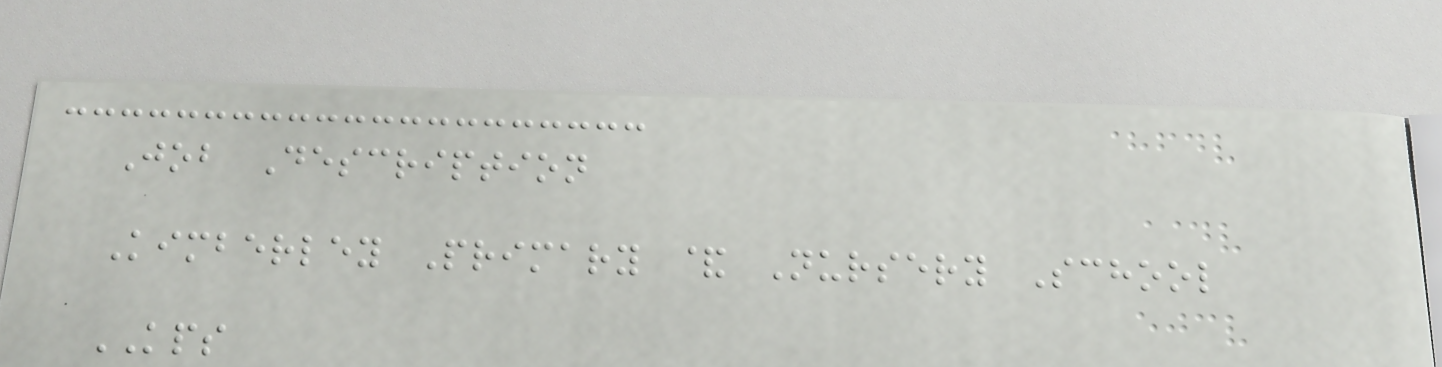Job Description
Kimberley Primary & Nursery School
KPS
